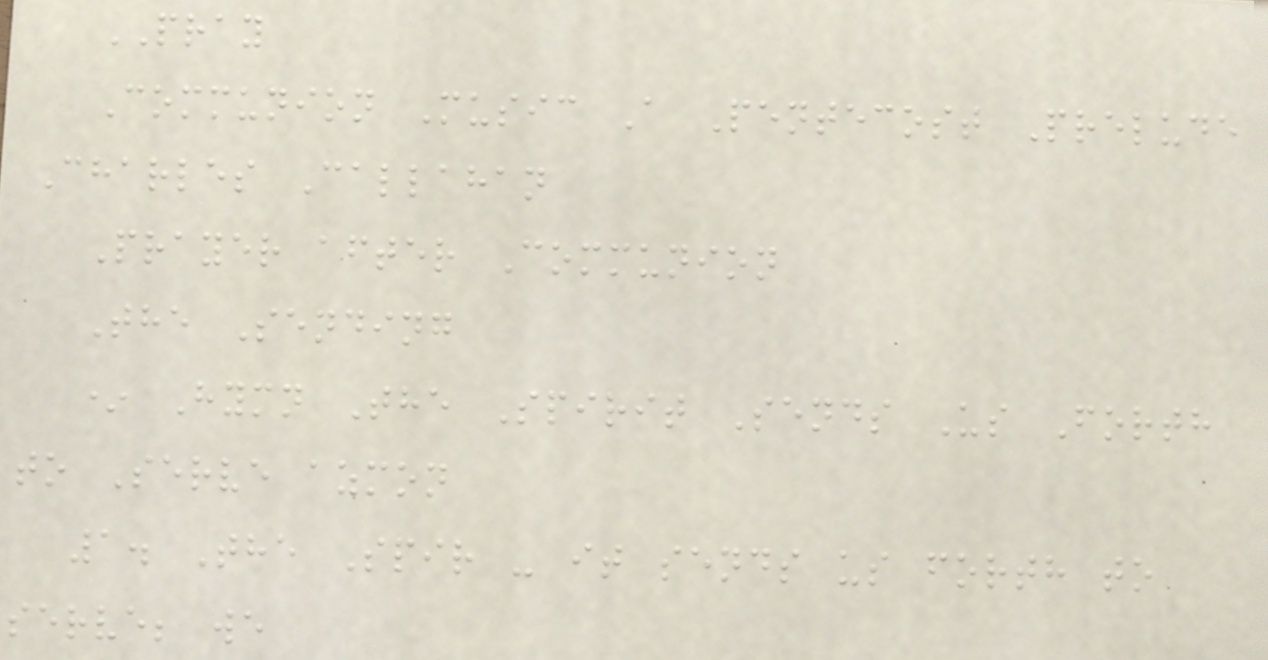PRAY
Communion Music A Pentecost Prelude
Charles Callahan
Prayer after Communion
The Sending
* Hymn The Spirit Sends Us Forth
to Serve azmon
1. The Spir - it sends us forth to
serve; we
